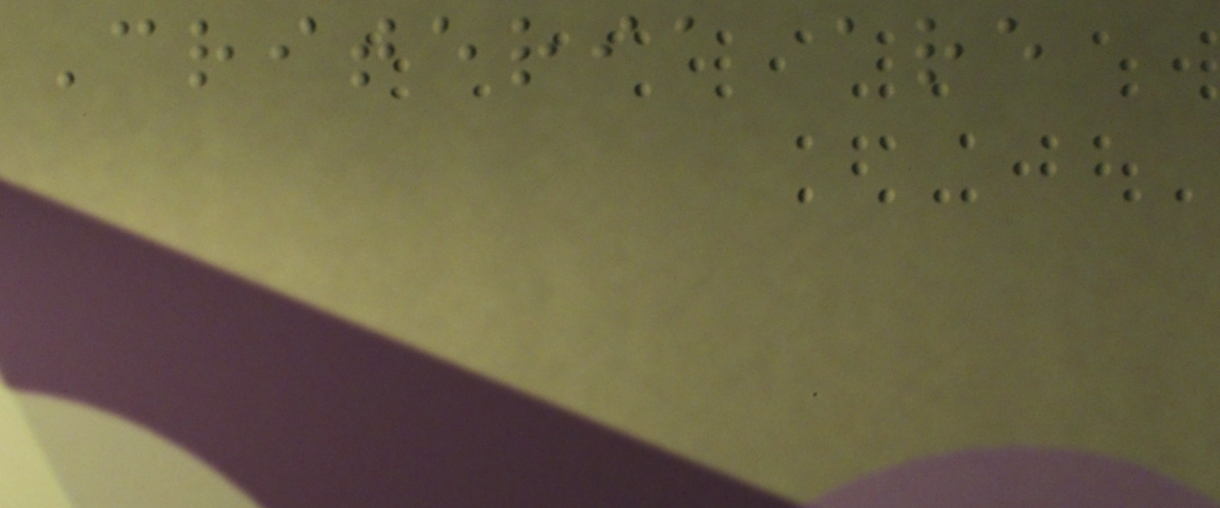Criteria are
